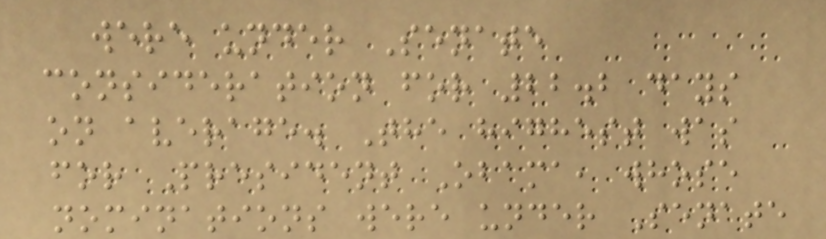were under Senate
consideration for 22.2 days
on average. The highest was
for President Obama, whose
nominations were under Senate
